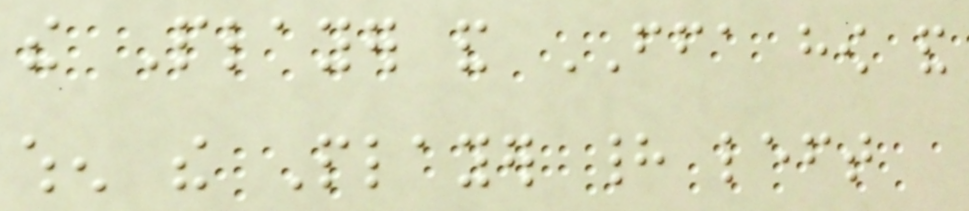the Player and FFA how and
when the Player had left
